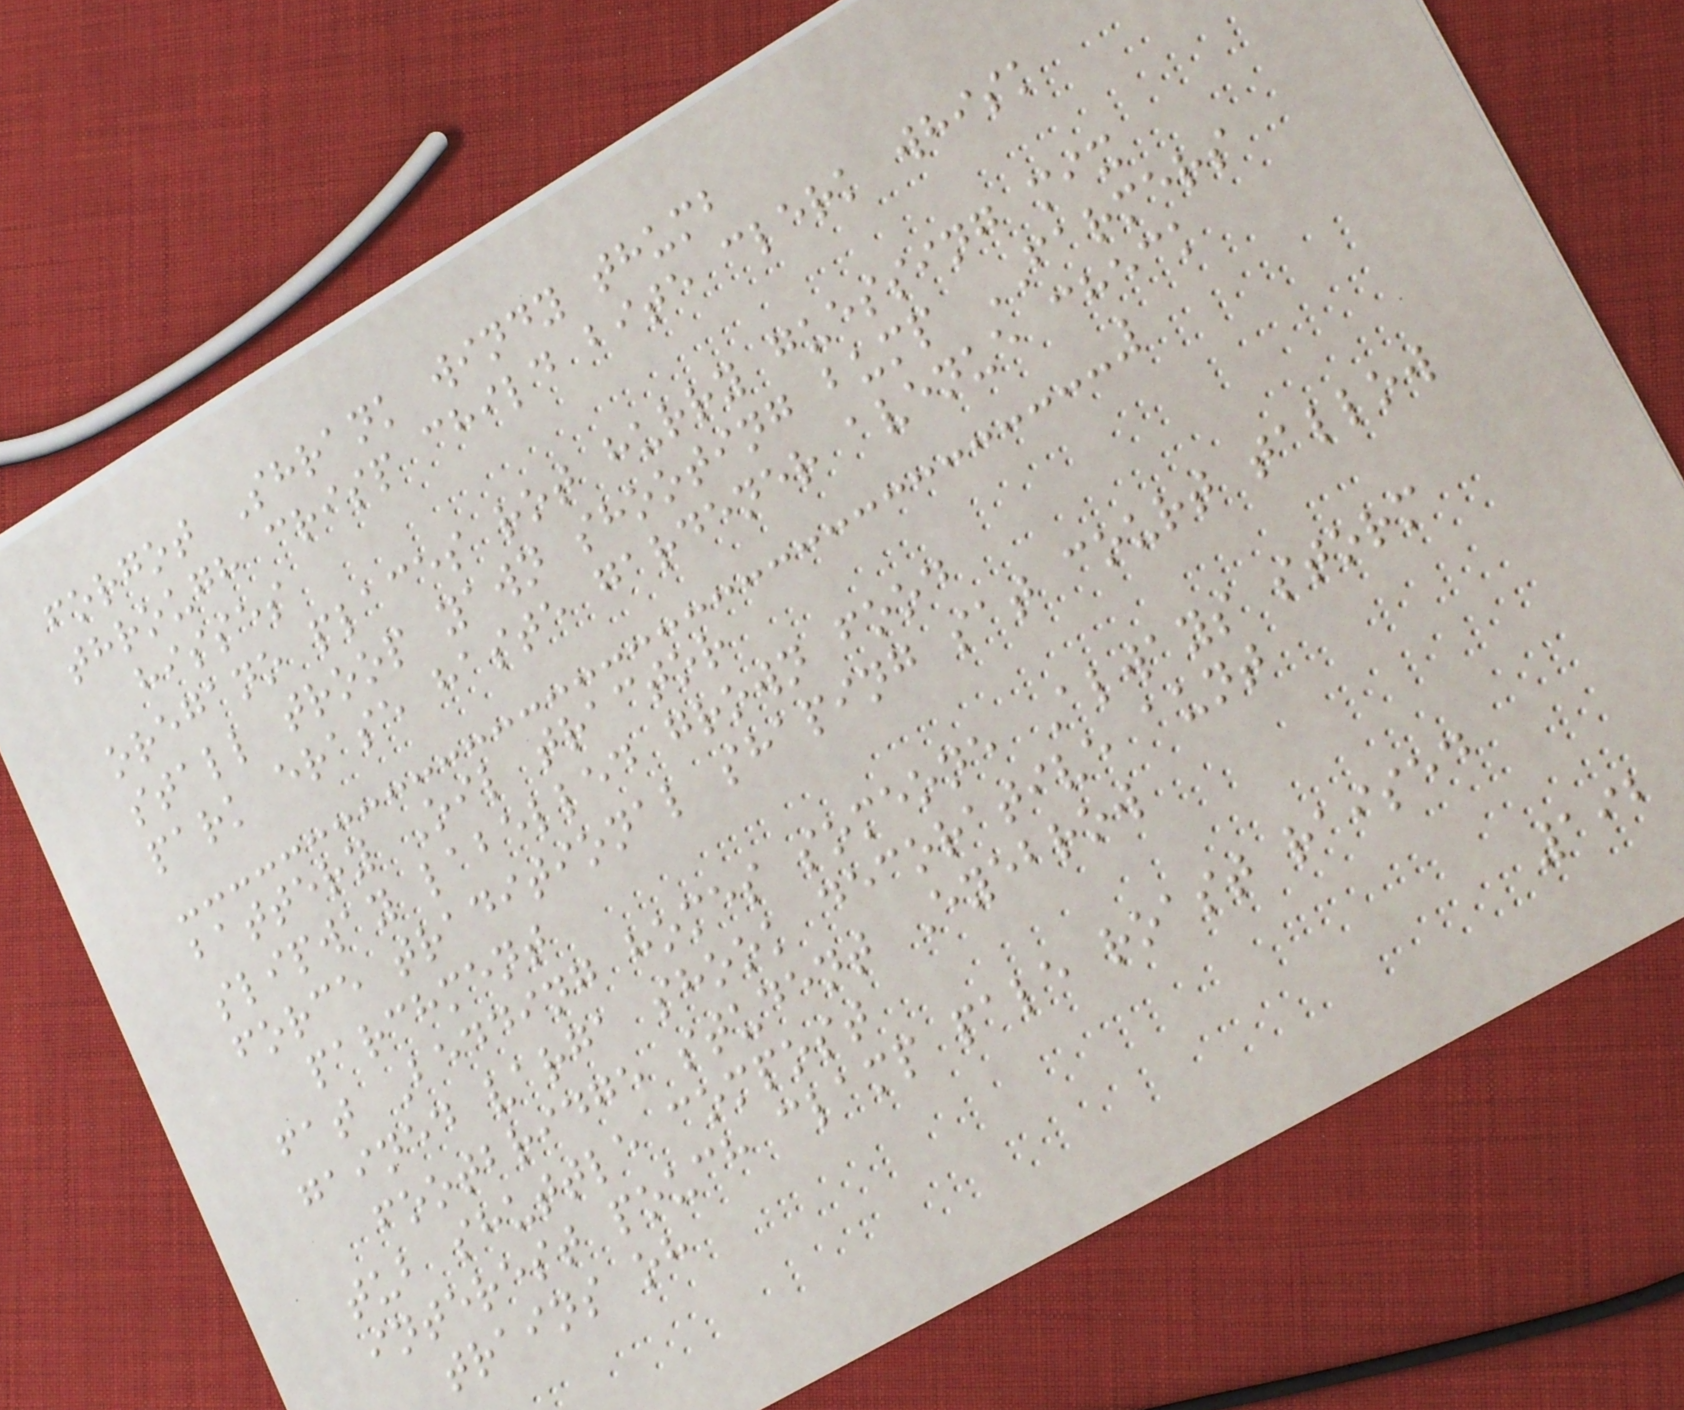forgot Shrank windy thumb
through crisp child bite clerk whisk
hisses
oregano places rot hurry guessing mix
stall troop yawn shooting bump FARMERS
park erase haste gardener avenue check
battery Oil tractor
slipway labelled grown food
force traditional shaping sat court tallow
parchment
fat Bedding homes someone Always storm
gained varga shook decorative aunt
footbridge student Eyebrow
tub shuttle compost
interest pouch clamp pale roast raised
trains oh
192
